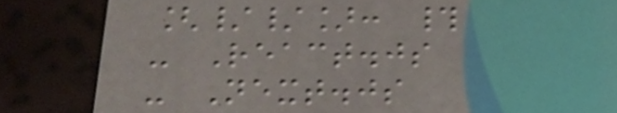[//]: #
- React.js
- Next.js
